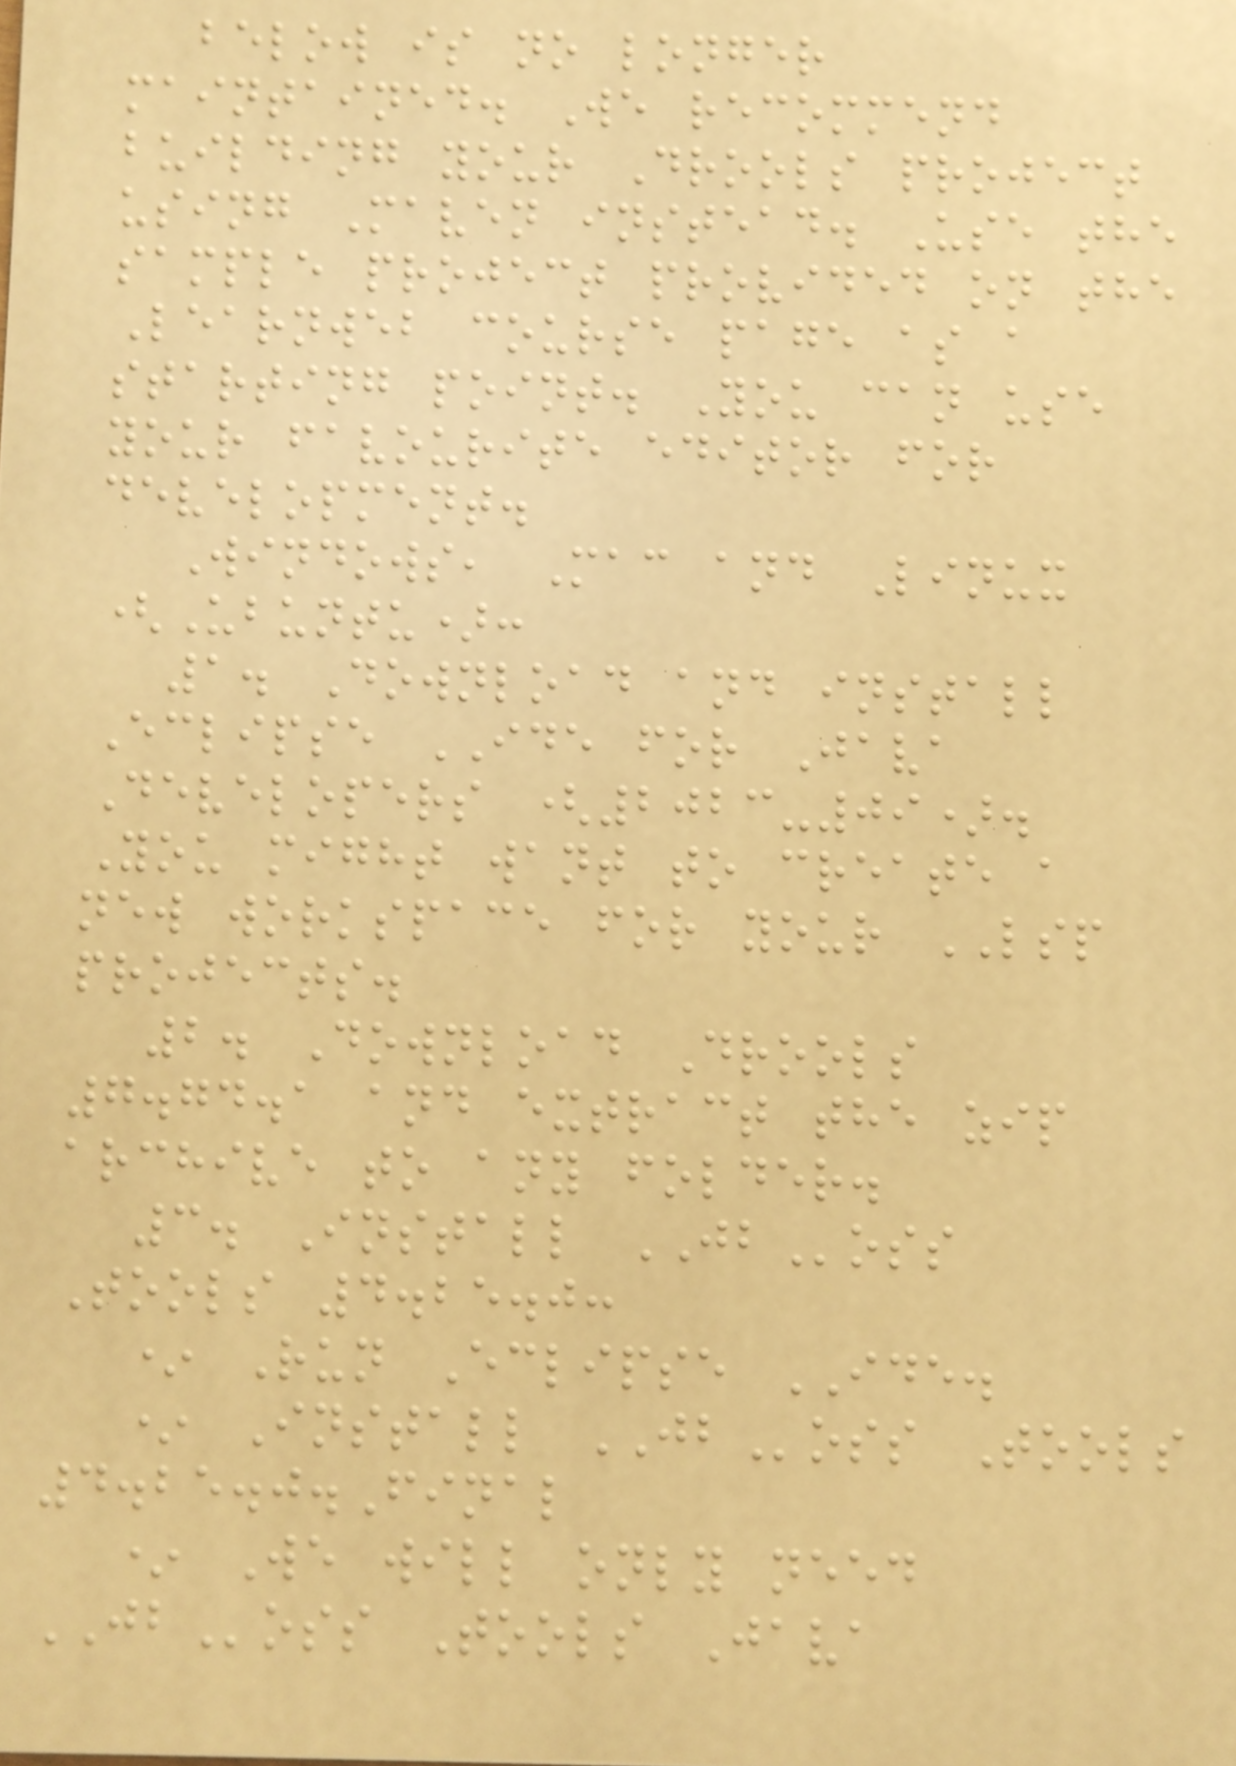below is no longer
maintained. We recommend
building your Drools project
using Maven instead. Use the
sample project provided on the
Learnweb course page as a
starting point. You can use
your favourite editor for
development.
Windows, Mac and Linux
(Ubuntu):
1. Download and install
Eclipse IDE for Java
Developers (2023-09).
You might want to create a
new workspace for your LSP
projects.
2. Download Drools
7.74.1 and extract the zip
archive to any folder.
3. Install JBoss
Tools 4.25.0:
* Run Eclipse IDE.
* Install JBoss Tools
4.25.0.Final
* We will only need
JBoss Tools Java
